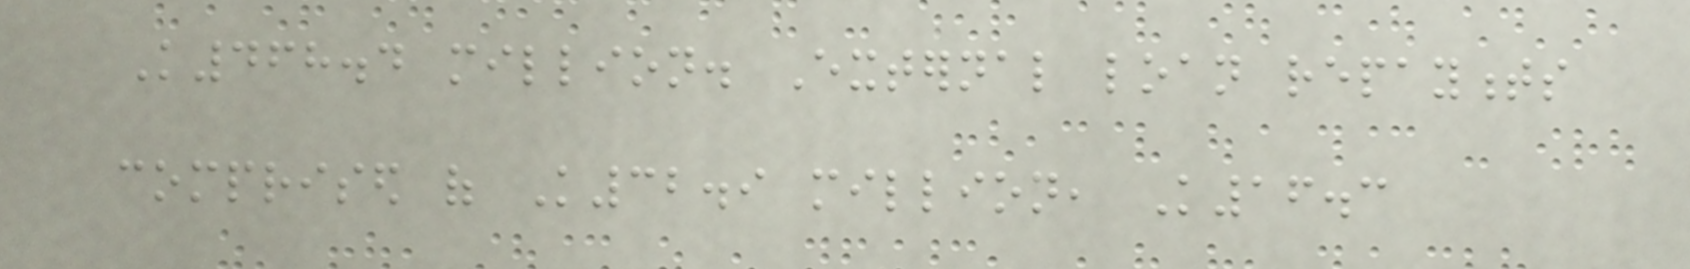K468.4 million. External loan repayments
comprised of K32.9 million, K16.3
